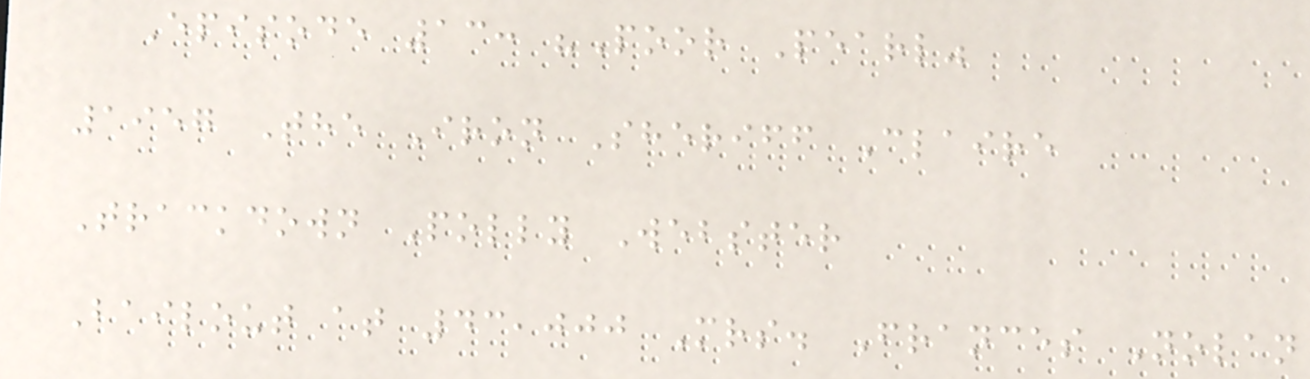Episode 13: "Poor Pearl"
1957 The Iron Sheriff Claire
Trackdown Polly Webster
Bailout at 43,000 Mrs. Frances Nolan
